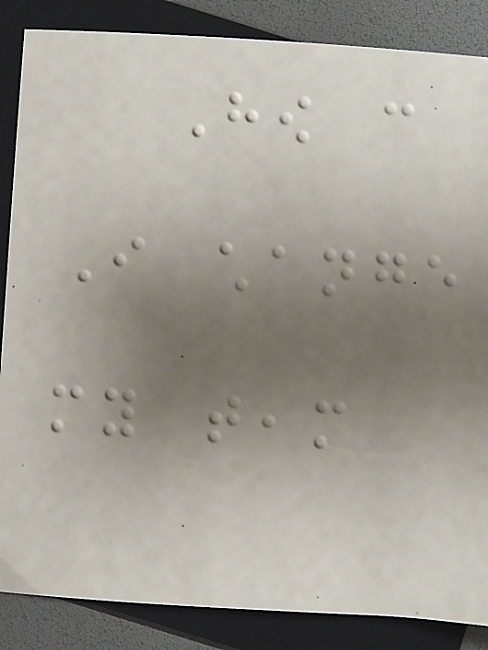How can
I change
my team
